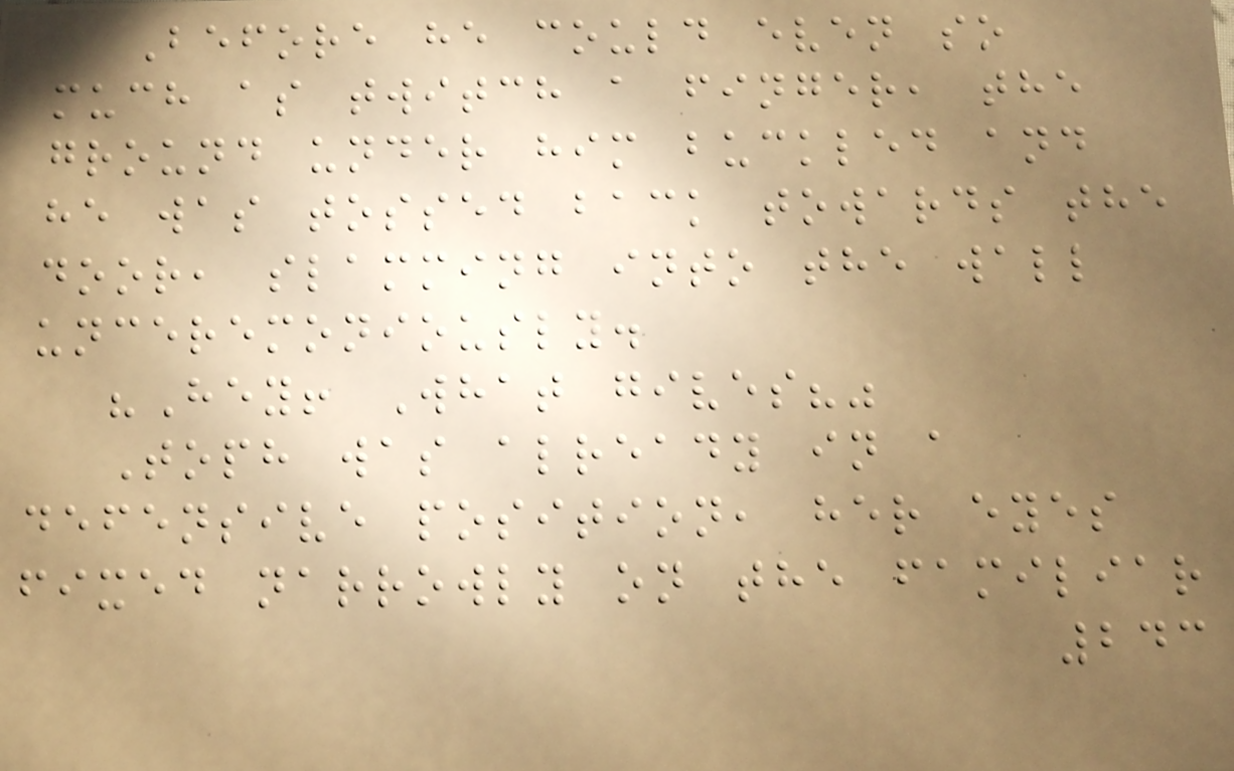Before he could even so
much as twitch a finger, the
ground under him buckled and
he was tossed back towards the
door, slamming into the wall
unceremoniously.
"Hey! What gives?"
Toph was already in a
defensive position, her eyes
fixed narrowly on the familiar
243
